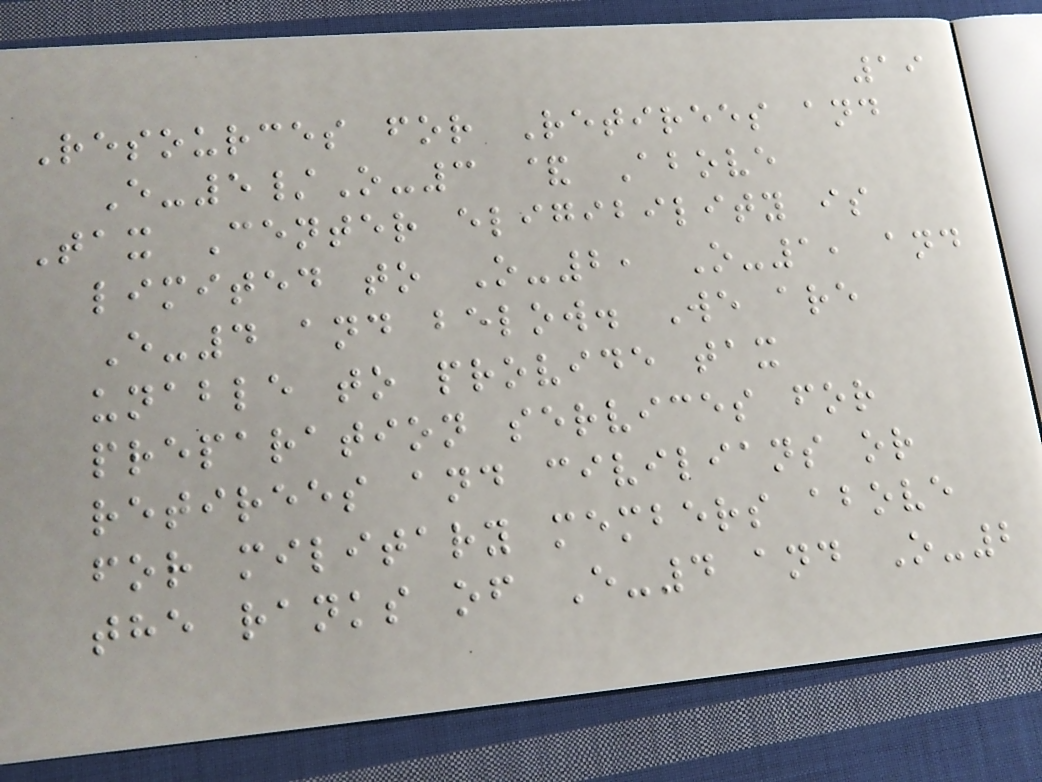19
Resources for Retirees and
E-5/O-3 & Above
Tax Center eligibility is
limited to O-2, O-1, and
E-4 and below. We are
unable to provide tax
preparation services for
retirees and civilians or
for military members above
the ranks of E-4 and O-2
